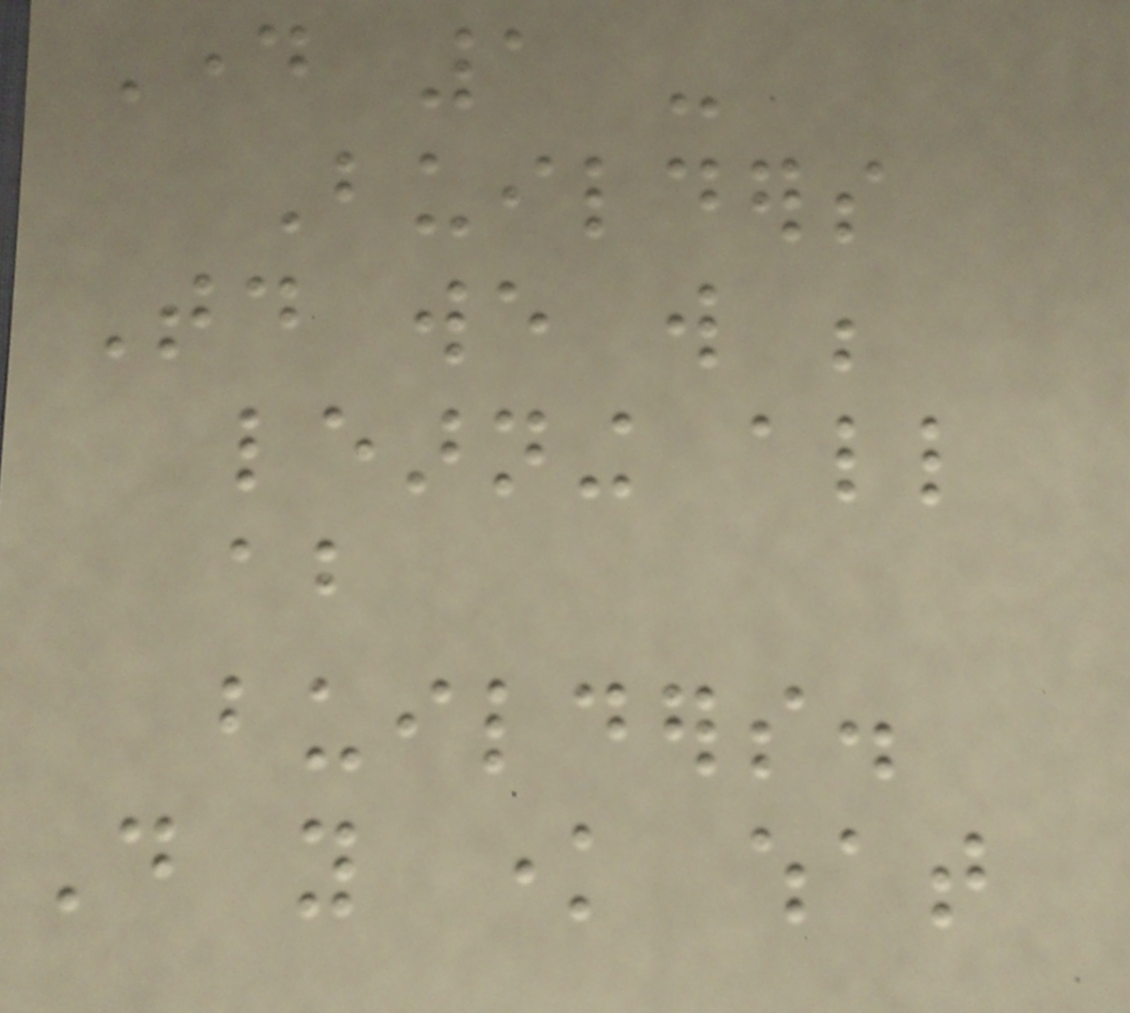Day 1 -
Builders
Today we will be
learning all
about
builders.
Do you know what
